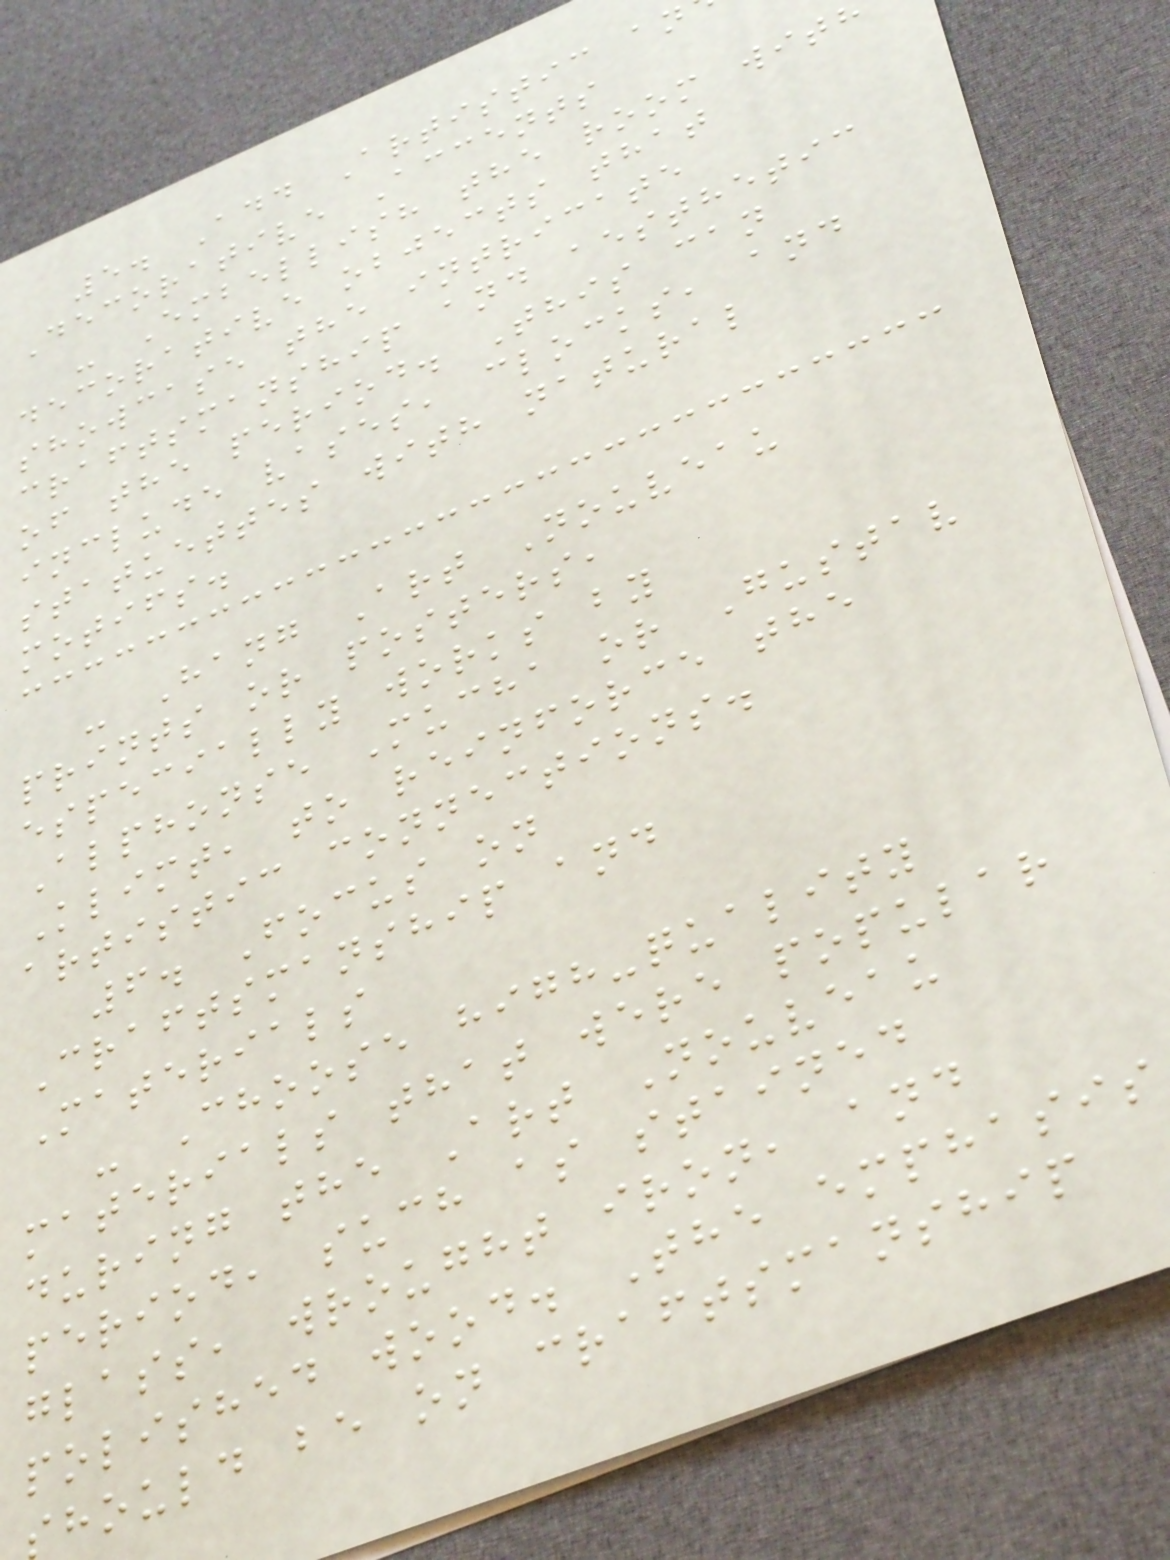5. Add Artistic an
Decorative Accents
- Embellish the room with
decorative objects that
showcase the intricate
craftsmanship and aesthetic
of the period. This can
include vases, clocks, and
statuettes with natural
motifs.
- Hang Art Nouveau
prints or posters,
especially works by
Alphonse Mucha or Gustav
Klimt, to reinforce the
artistic connections.
6. Focus on
Craftsmanship and
Materials
- Choose high-quality
materials that were popular
during the Art Nouveau
period, such as stained
glass, wrought iron, and
polished wood. The emphasis
hould be on craftsmanship
